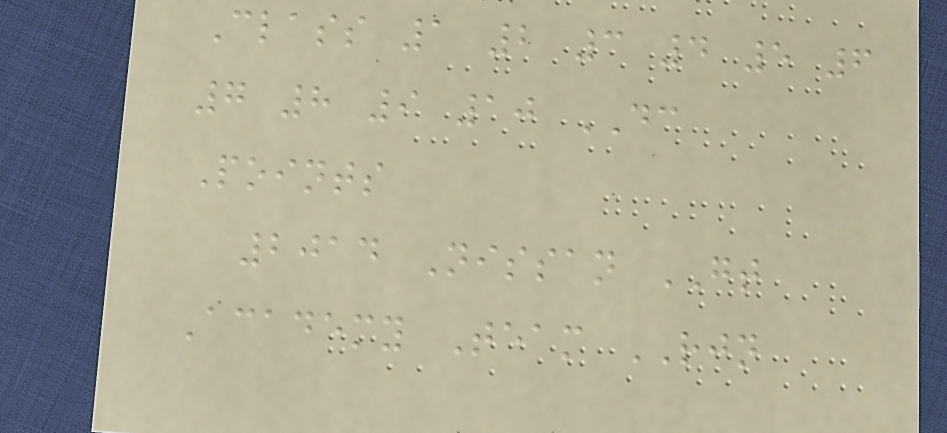Class 1 2 3 4 5 6
7 8 9 10 DC
Points
2014 Nissan GT
Academy Team RJN
